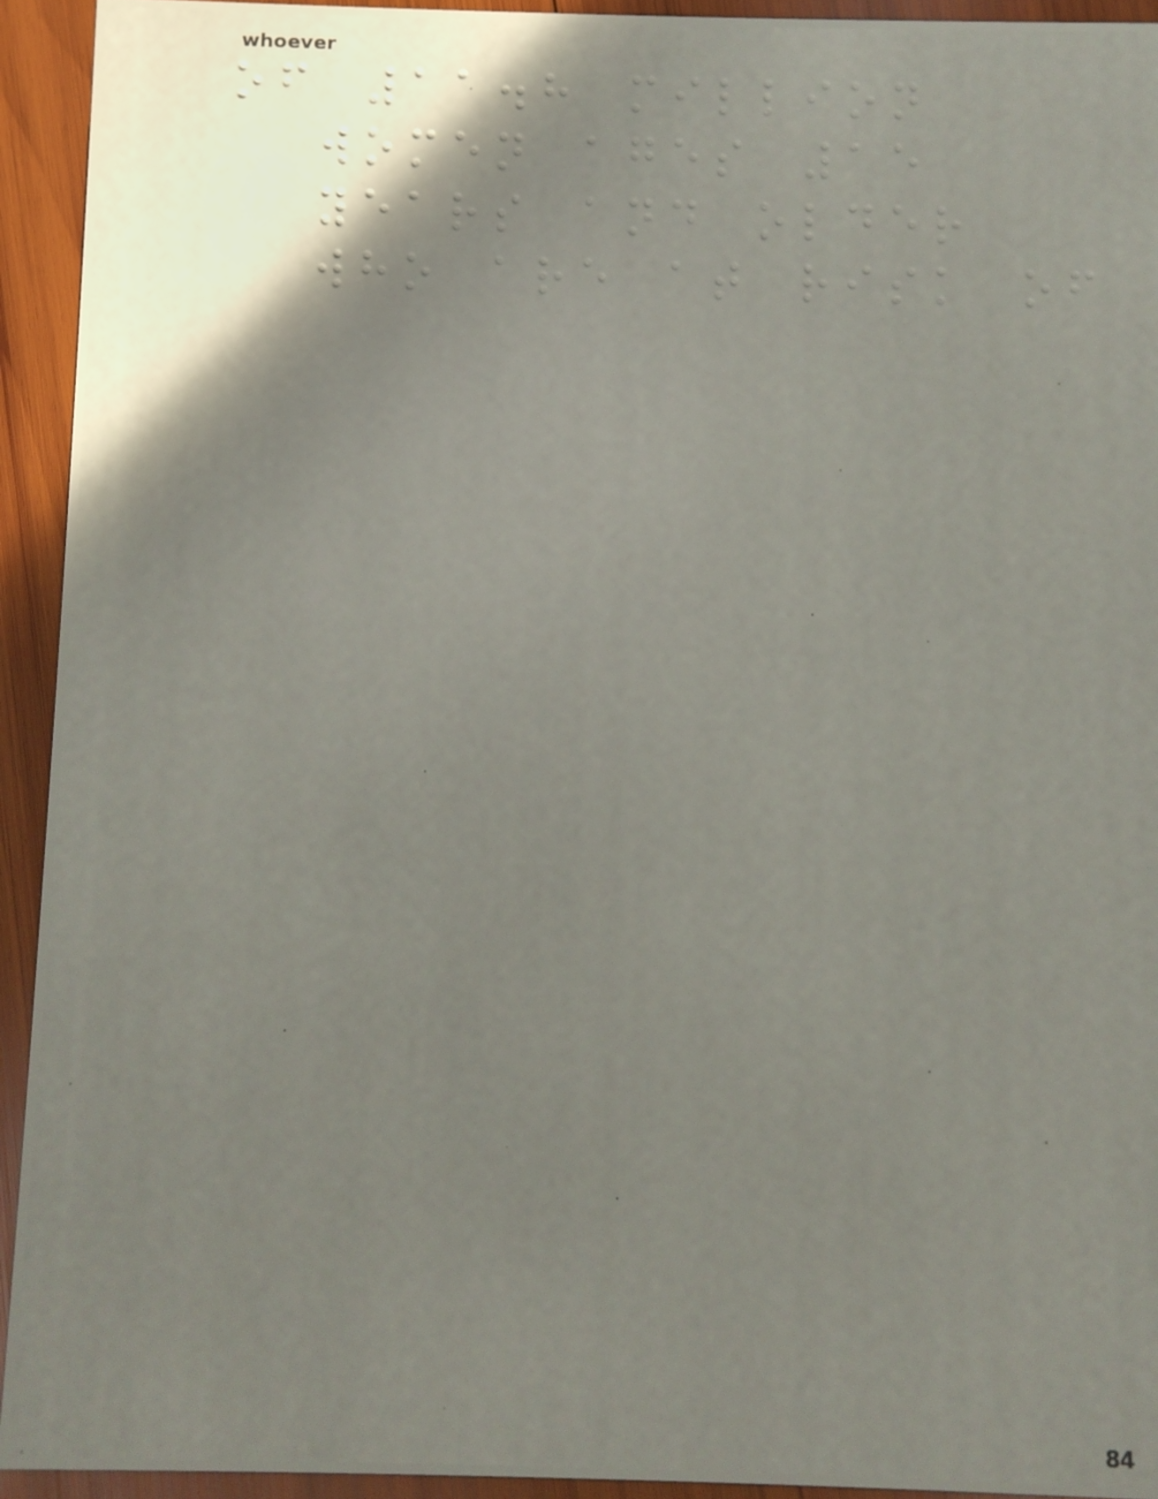of 11.8 million
women ages 15
years and older
who are at risk of
